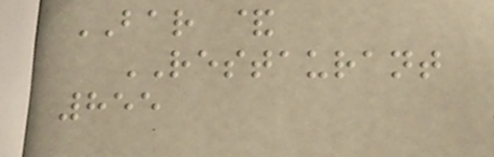BAR &
RESTAURANT
855
